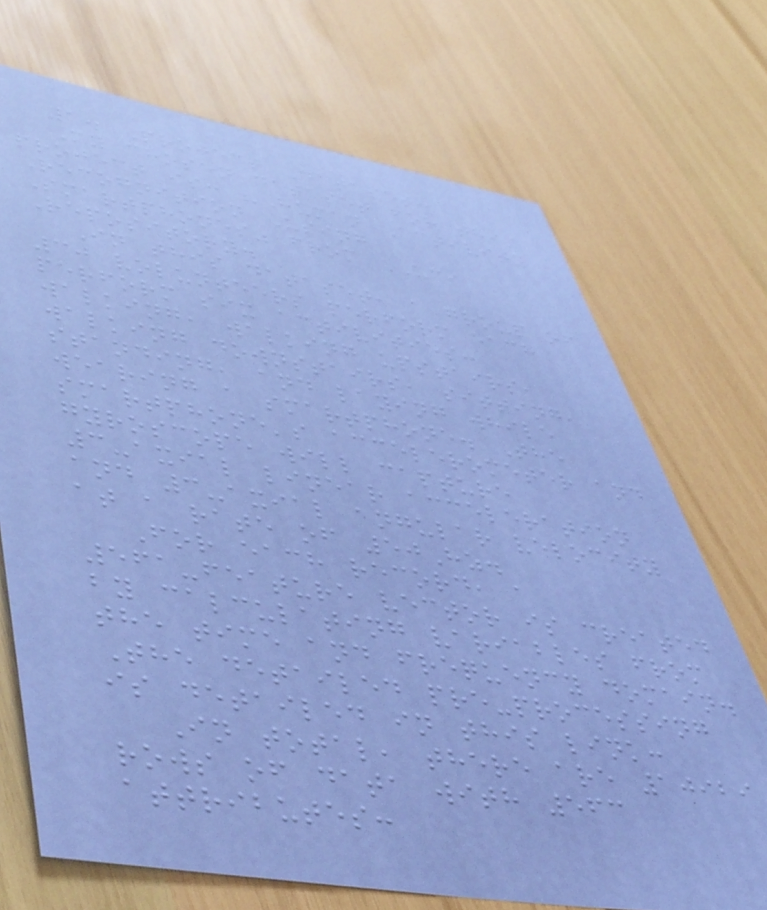1. Project Dataset:
My chosen dataset for this
project is: "Human Activity
Recognition Using
Smartphones" from UCI
Repository.
In this dataset, a group of
30 volunteers perform each
perform six activities:
walking, walking upstairs,
walking downstairs, sitting,
standing, and laying while
wearing a smartphone. The
smartphone's accelerometer and
gyroscope will capture
3-axial linear acceleration
and 3-axial angular velocity
at a rate of 50Hz.
For each record, a
561-feature vector is created
by calculating variables from
the time and frequency domain.
The detailed pre-processing
is detailed in this link:
In total, there are 10929
rows of data with 563
attributes:
